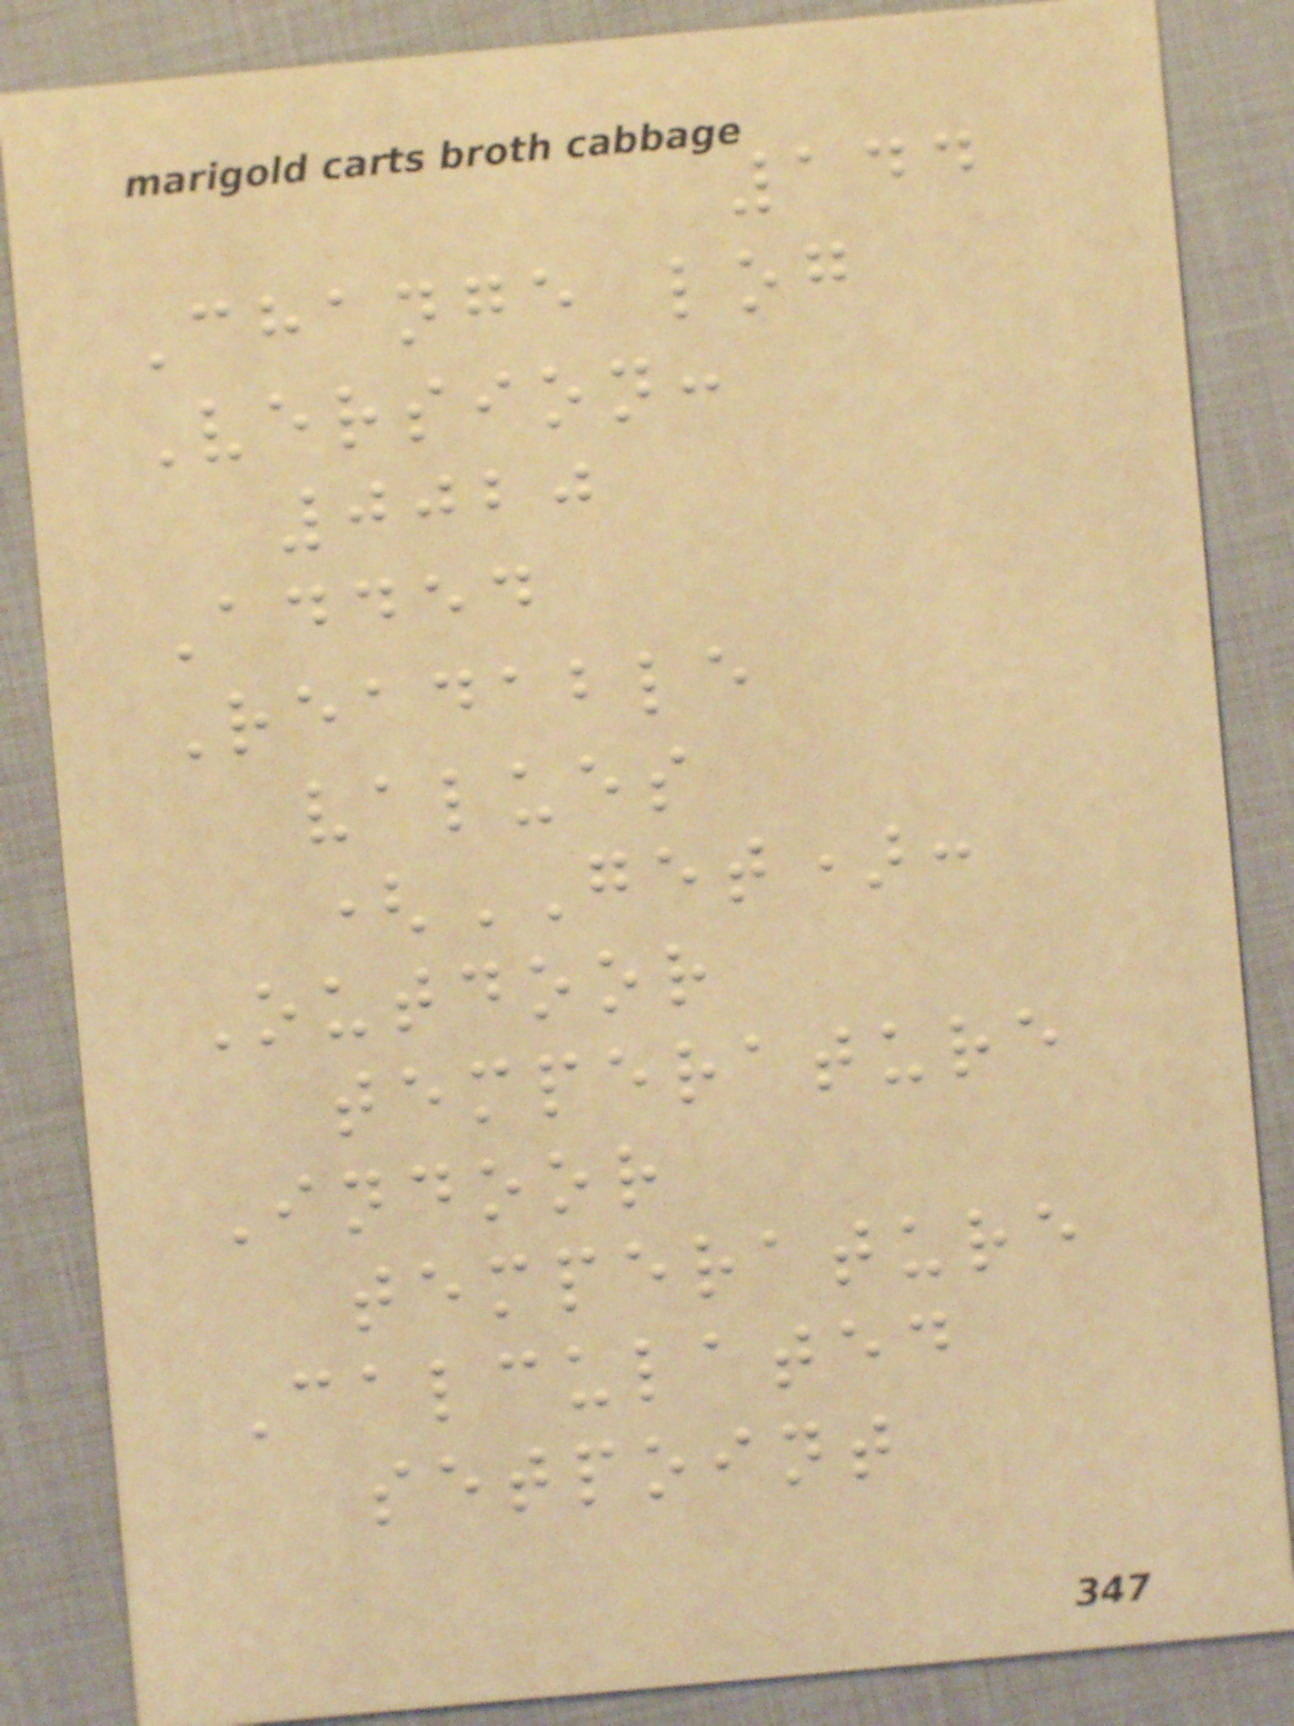144
Change log
Version:
0020
Added
Readable
values
(GET):
Outdoor
temperature
Indoor
temperature
Calculated
setpoint
